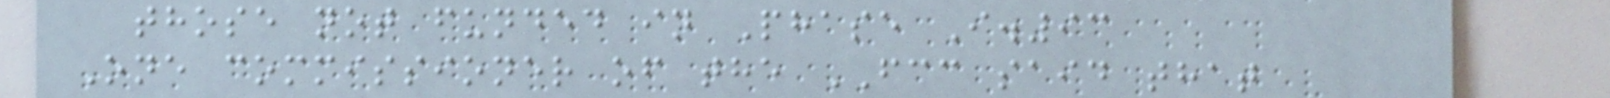those not funded in Phase I.93
One commissioner of the FCC said that
